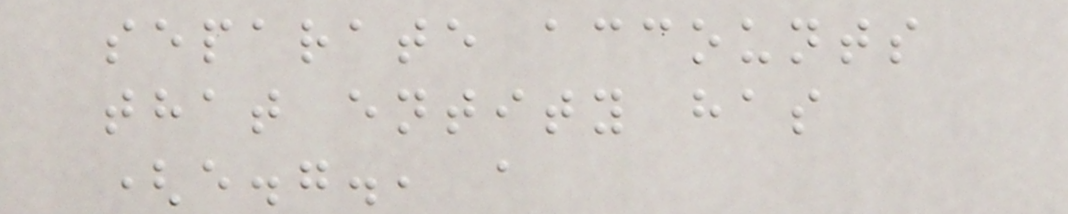separate accounts
that entity has
(e.g., a
